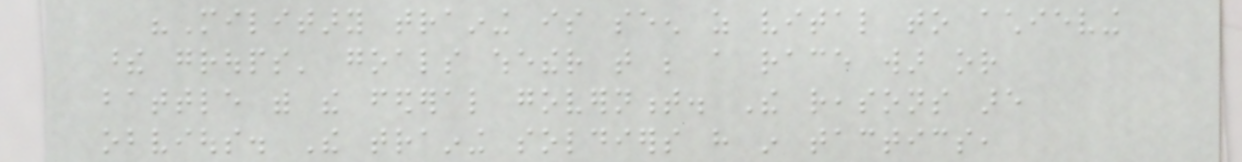"Military training is seen as vital to achieving
these groups' goals whether that be a race war or
battle with the federal government. The reasons are
obvious. The training soldiers have in tactics,
